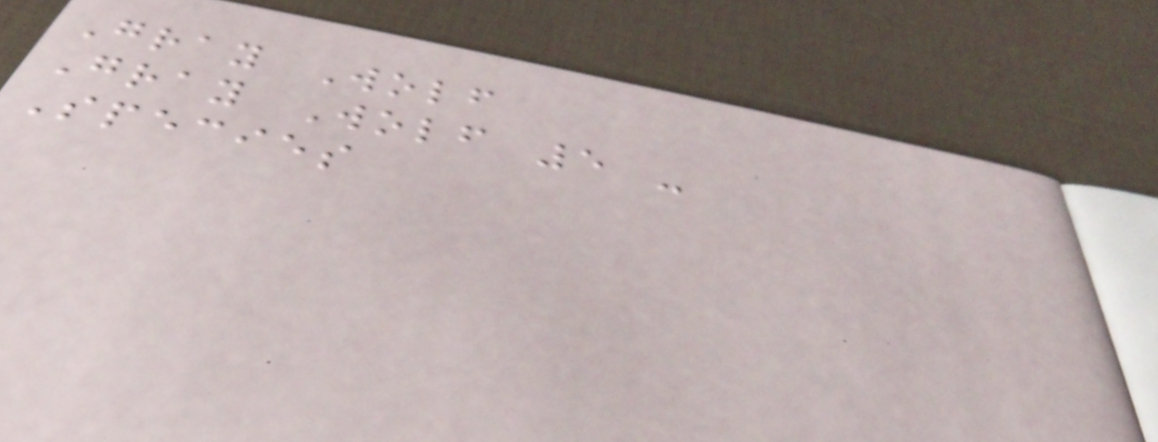Gray Wolf
Gray Wolf 5 -
Species
